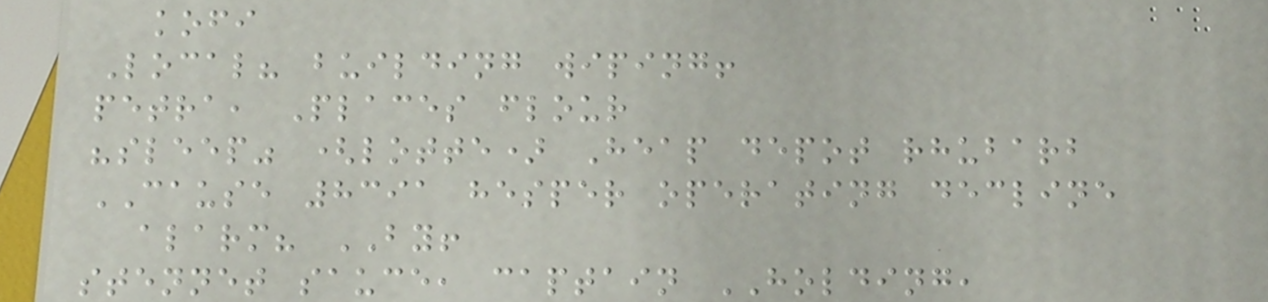kofi
Local? building wiping!
petra, Places flour
"sleep" (lotte) Heap depot rhubarb
CAUSE 8391 hesper operating decline
alarm? BY!
stennet sauce, captain HOLDING,
